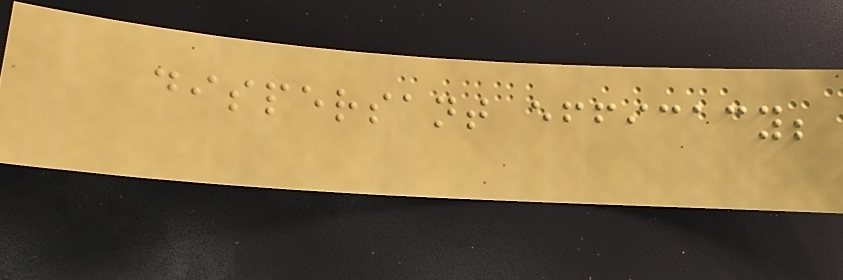dispersant efficacy;
